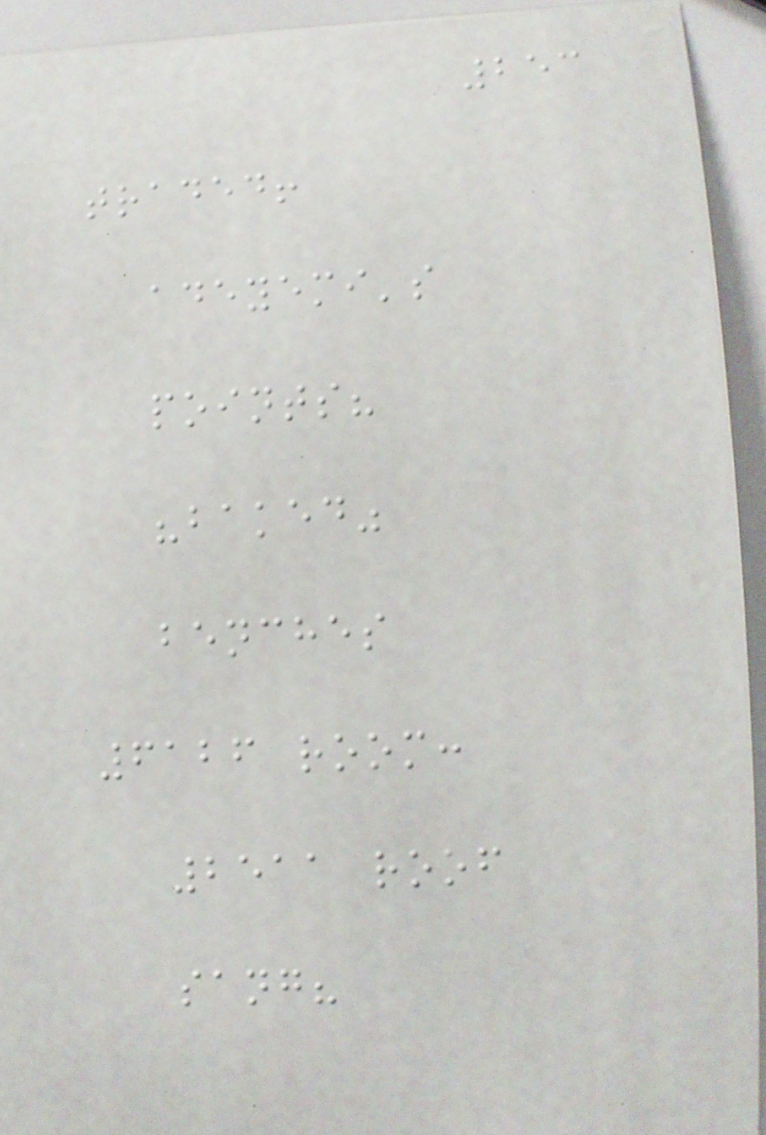253
traded!
adeyemi's
points?
"baked"
benches
6126 room:
2511 roof
sang?
